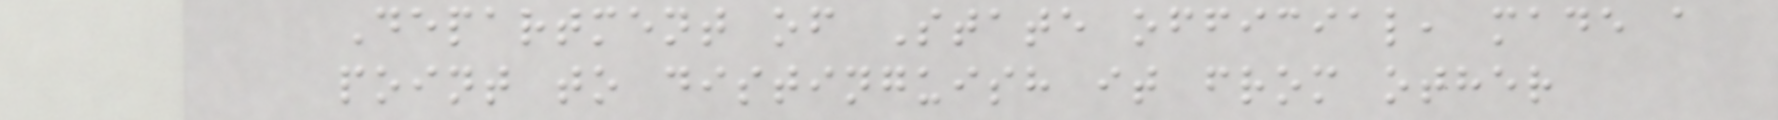Department of State official, made a
point to distinguish it from other
